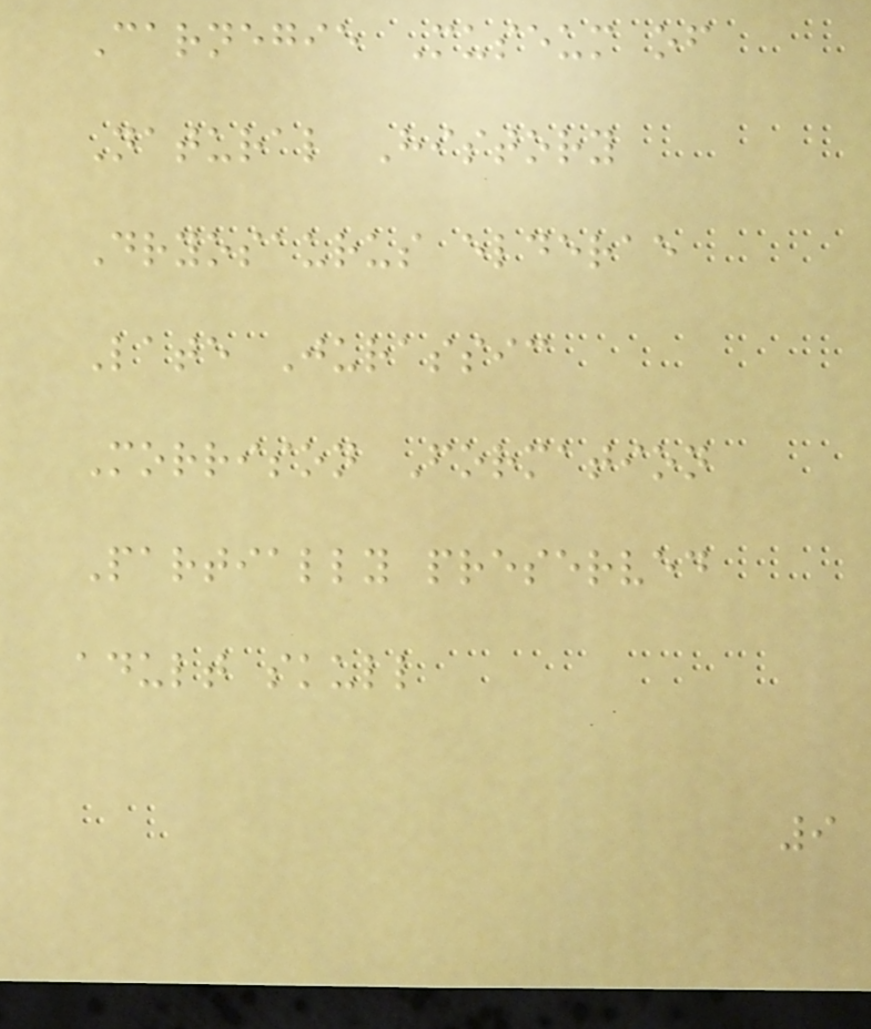Carnegie Museum of
Natural History
Dryosaurus elderae
Late Jurassic
Morrison Formation
Partially preserved
adult skull
9
